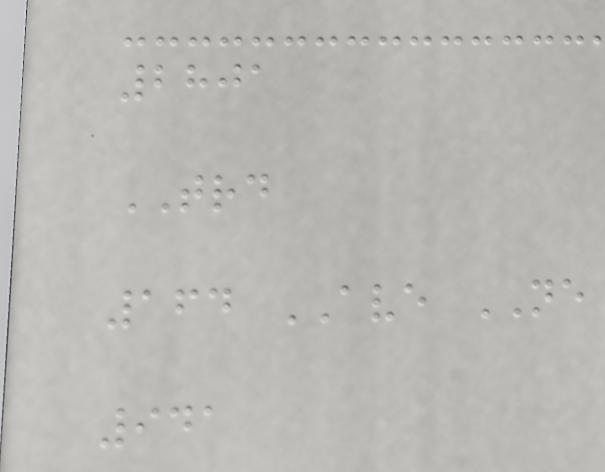2801
TRD
164 AVE NE
941
